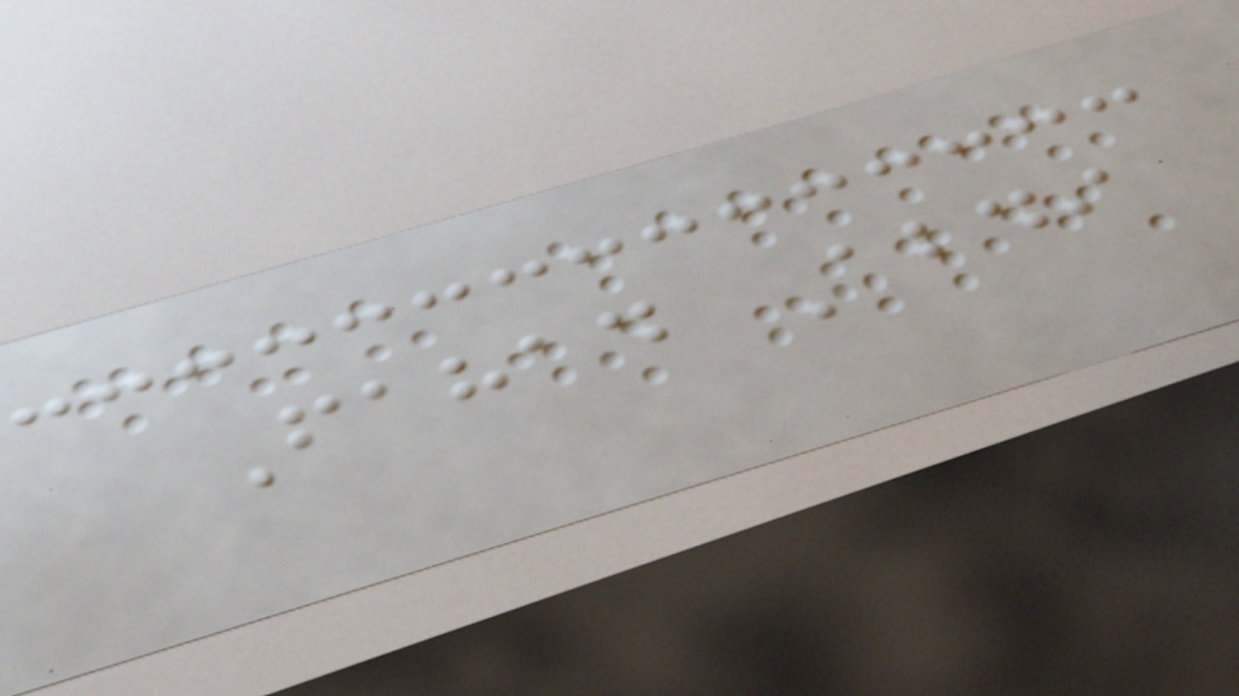Fahad Abdi
